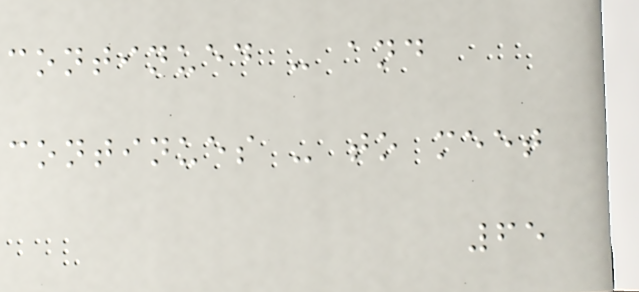continued - and
continues - to meet
65
